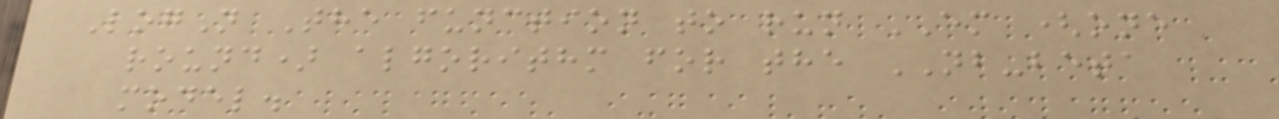LogN The function to run EM (one
round) algorithm for the NB-beta
model.
